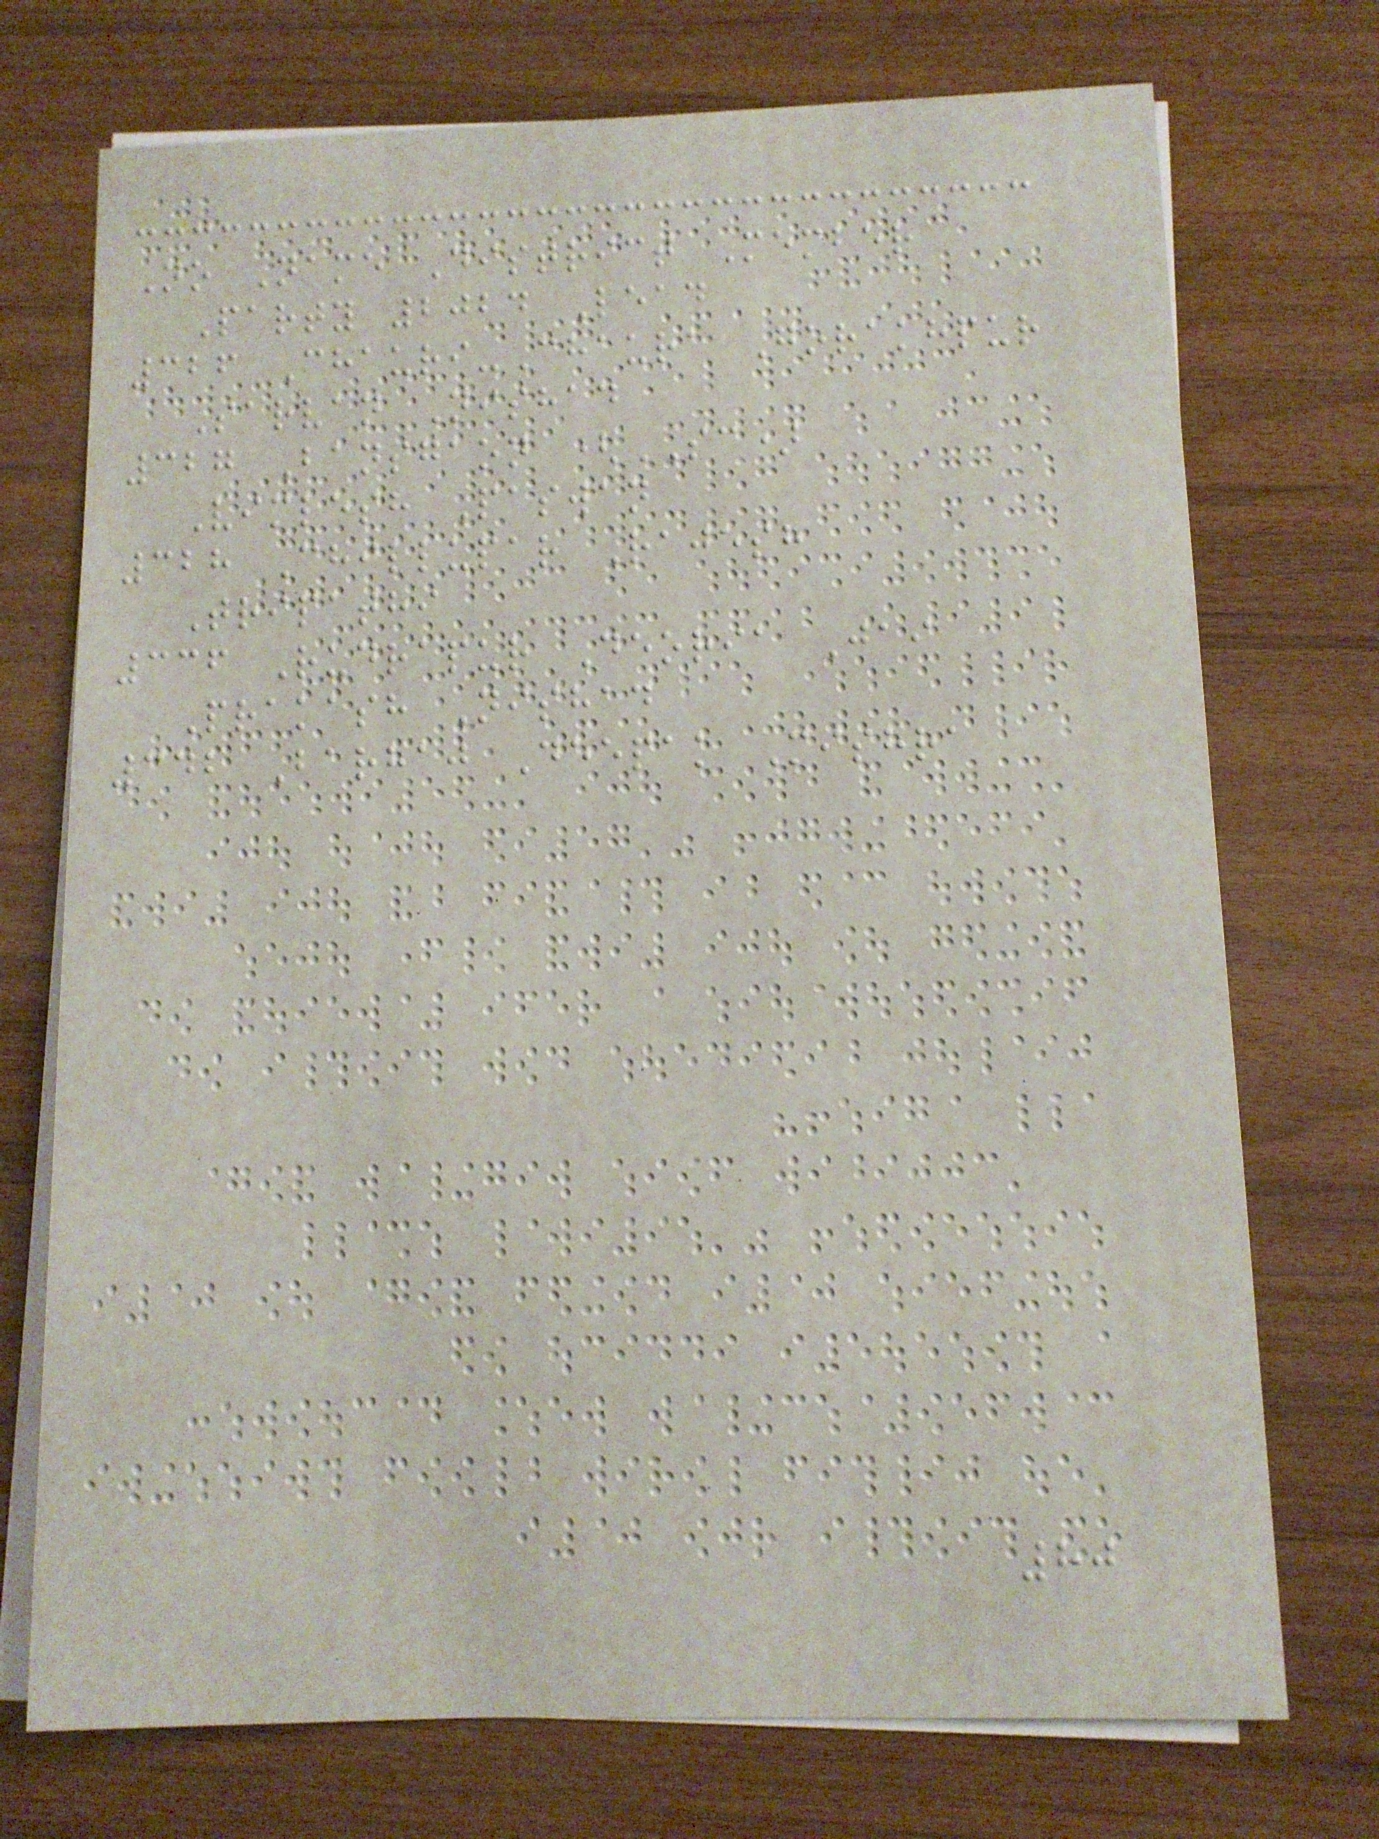No Name District Member
Party 2024 Lead
326 Chauri-Chaura Gorakhpur
Sarvan Nishad
327 Bansgaon (SC)
Vimlesh Paswan
328 Chillupar Rajesh
Tripathi
336 Rudrapur Deoria Jai
Prakash Nishad
342 Barhaj Deepak Mishra
80
